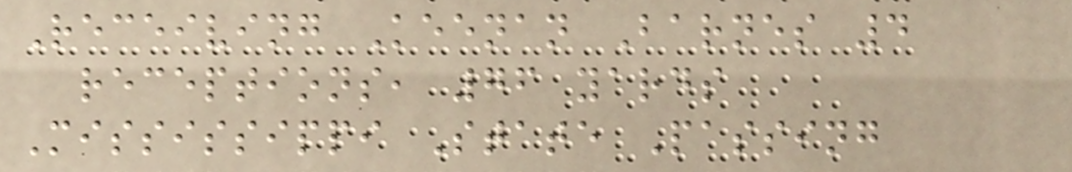Receiving Keenan Barnes 4
receptions, 76 yards
Mississippi State Passing
